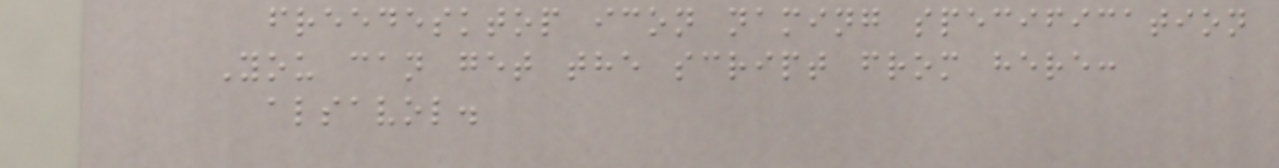freedesktop icon naming specification
You can get the script from here:
alsavol.
